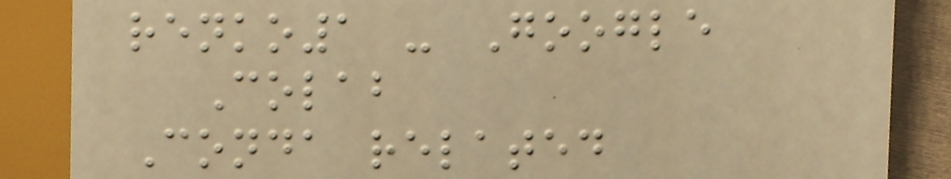renko1 - Google
Colab
Conda related
